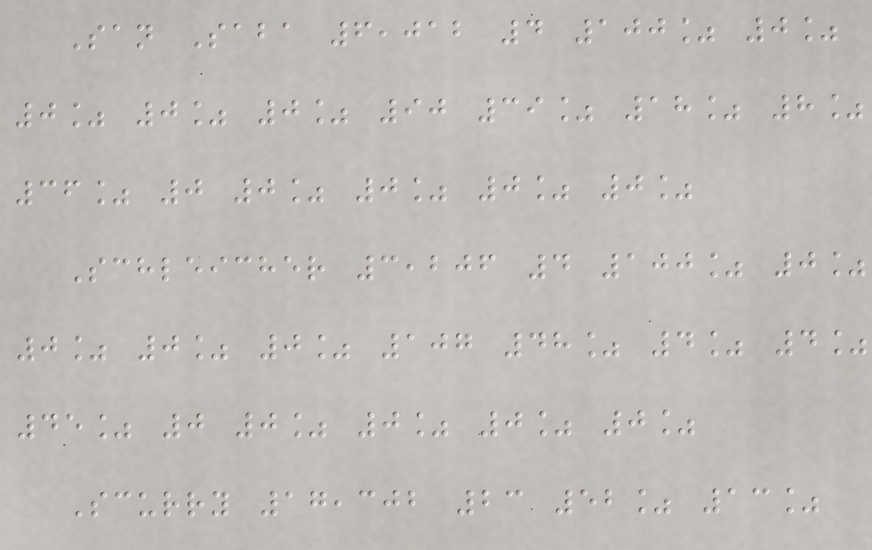San Saba 6,012 4 100% 0%
0% 0% 0% 90 39% 18% 8%
36% 0 0% 0% 0% 0%
Schleicher 3,206 4 100% 0%
0% 0% 0% 107 48% 4% 4%
45% 0 0% 0% 0% 0%
Scurry 17,302 23 52% 13%
